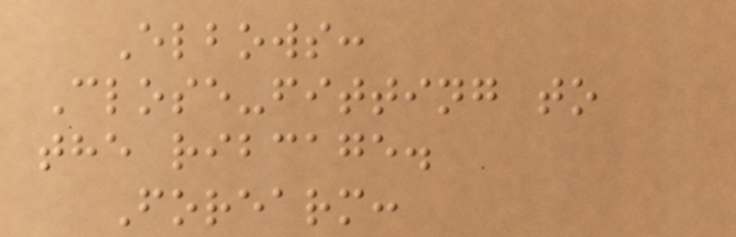Elbows:
Close-fitting to
the ribcage.
Forearm:
